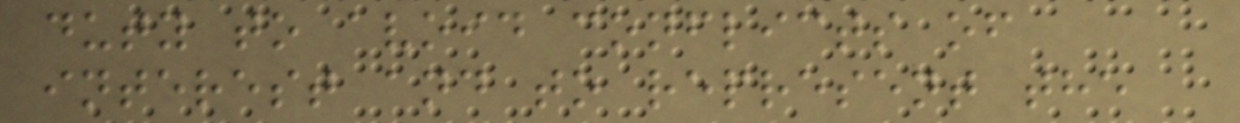duty to avoid conflicts of
interest and to represent the
